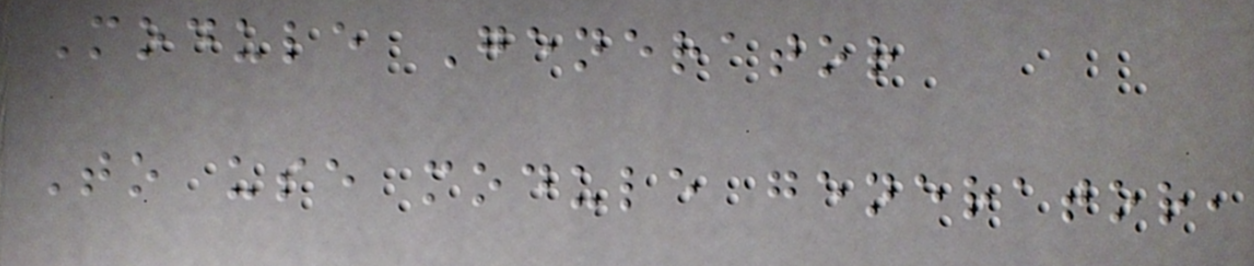Module Generator
To use module generator,
